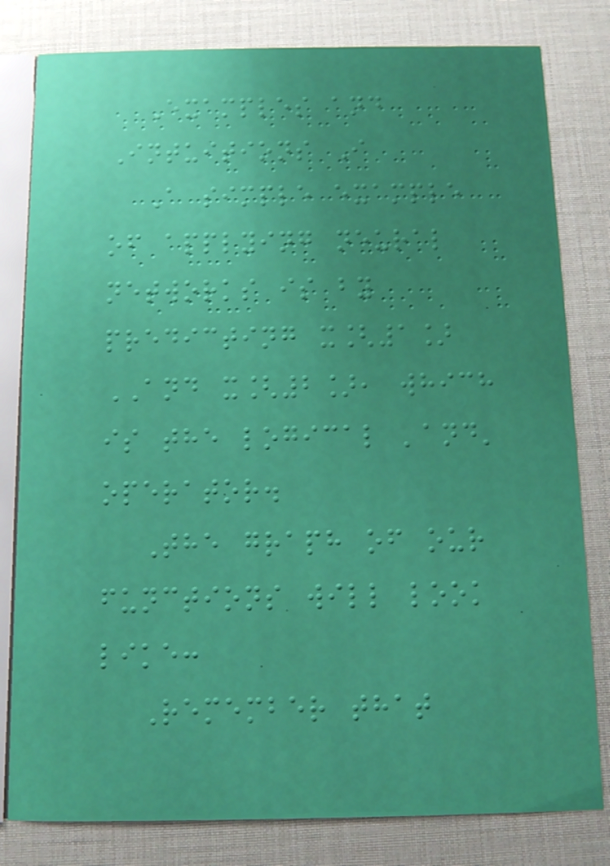Examples and
Intuitions I
A simple example
of applying neural
networks is by
predicting x[1]
AND x[2], which
is the logical 'and'
operator.
The graph of our
functions will look
like:
Remember that
